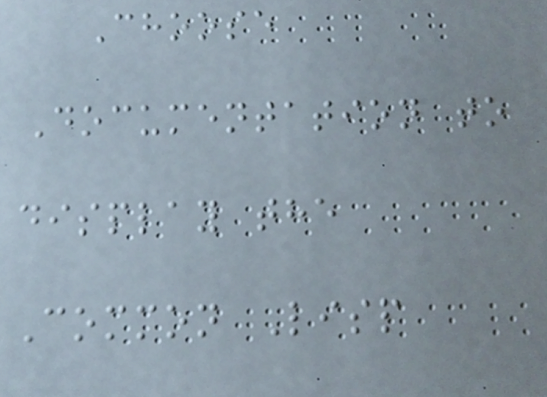Choose
Documentation to
display the
Common Lisp
